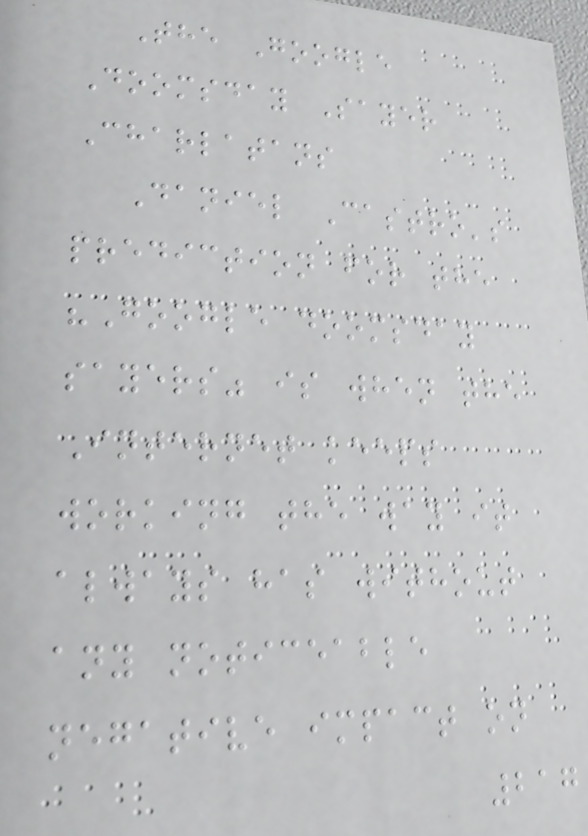The Google
Doomsday Sayer
Charlatans
Daniel Castro's
prediction for the
"Google doomsday
sayers" is when the
Internet keeps
working the way it
always has without
any noticeable
negative impact on
217
